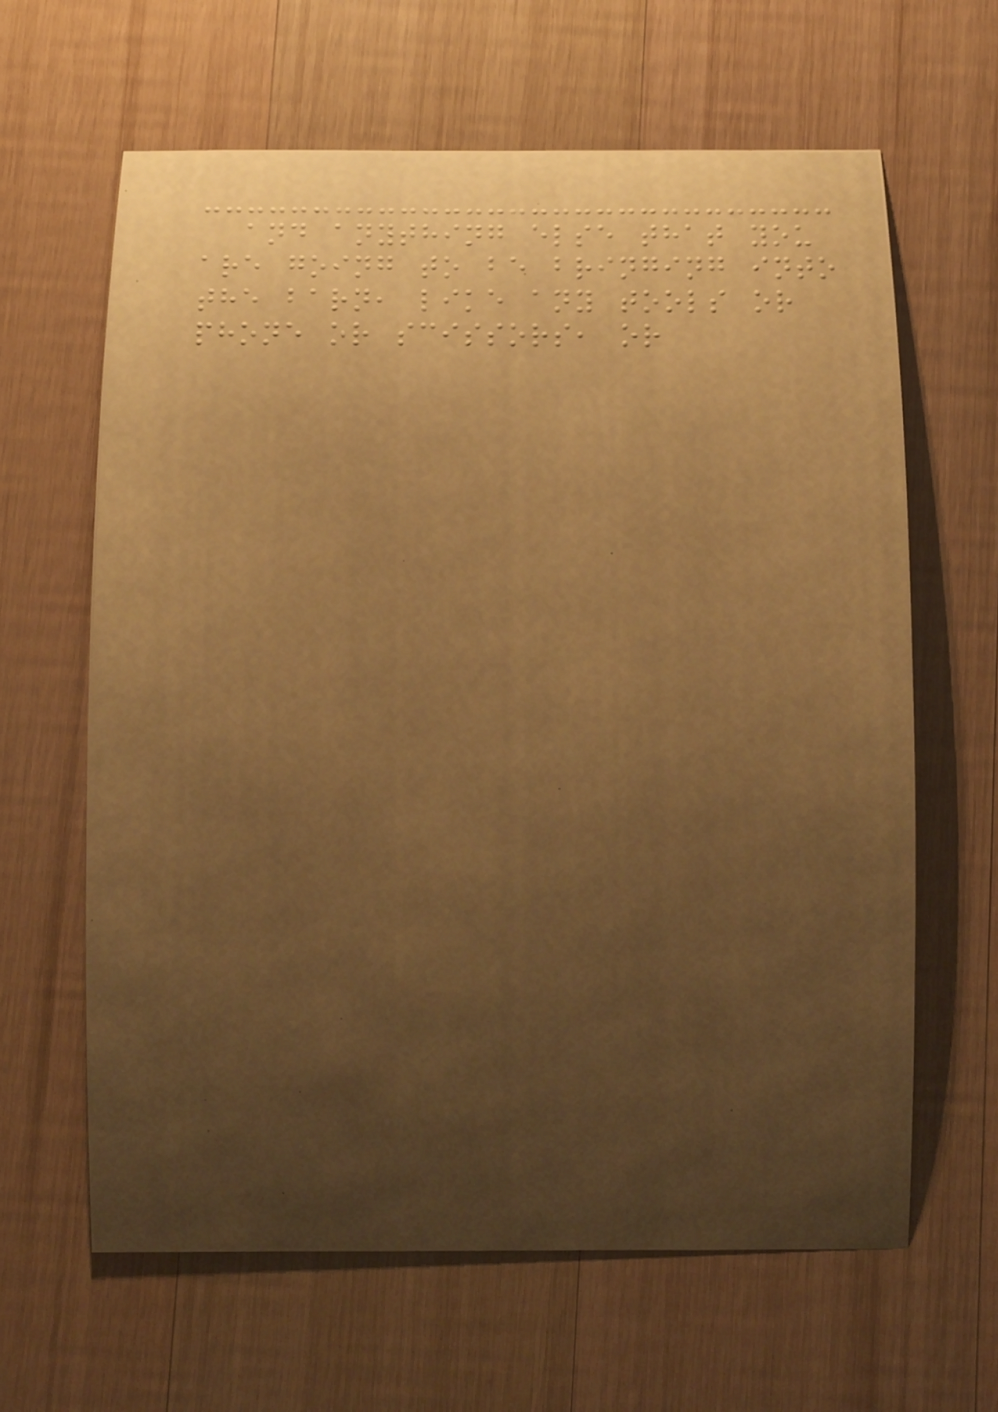and anything else that you
are going to be bringing into
the barn, like any tools or
phone or scissors, or
